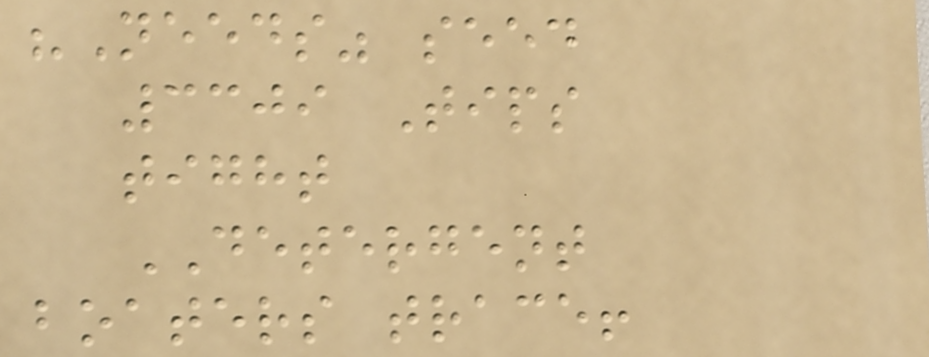"Needs" seed
3309 Tips
tight
DETERGENT
boaters trace!
